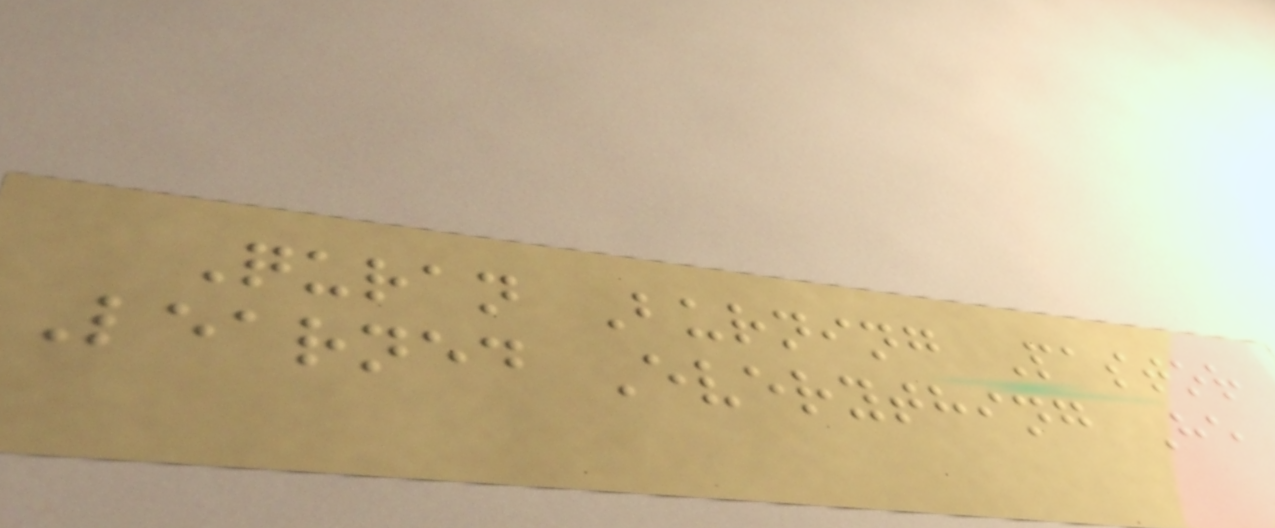Quran Burning Pastor
Learned Everything He
